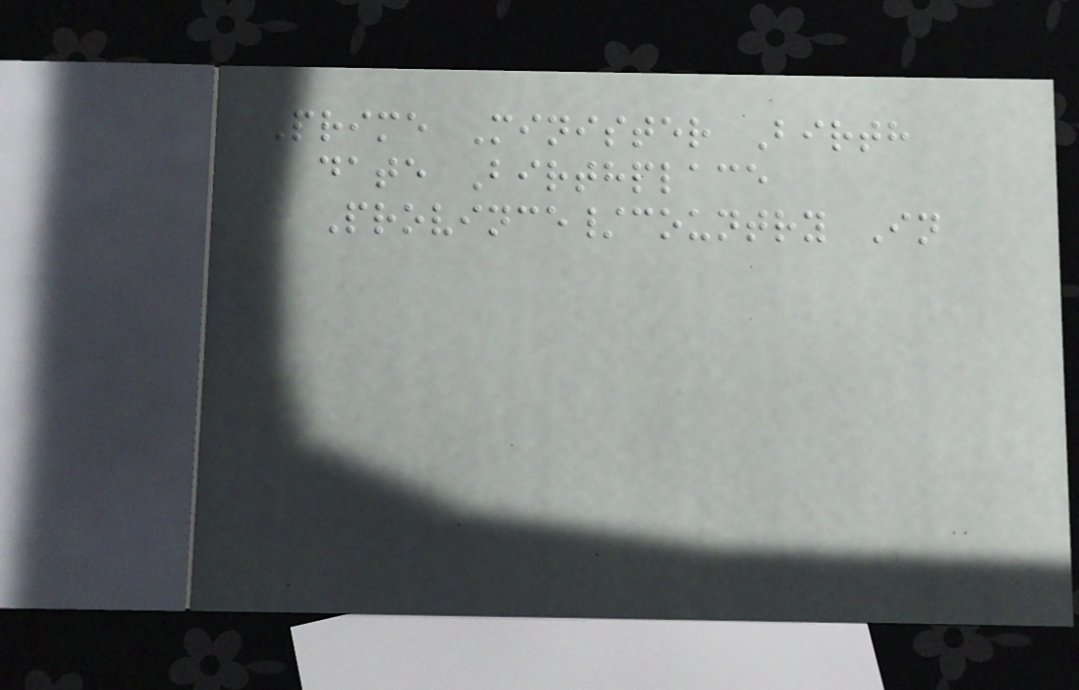Prime Minister Birth
date Birthplace
Province/country In
